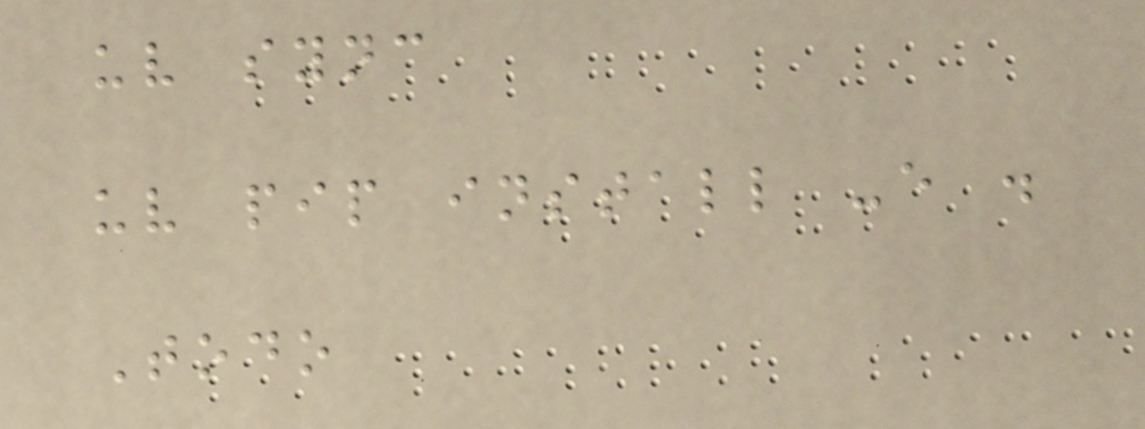uv sync
uv pip install -e .
Todo
